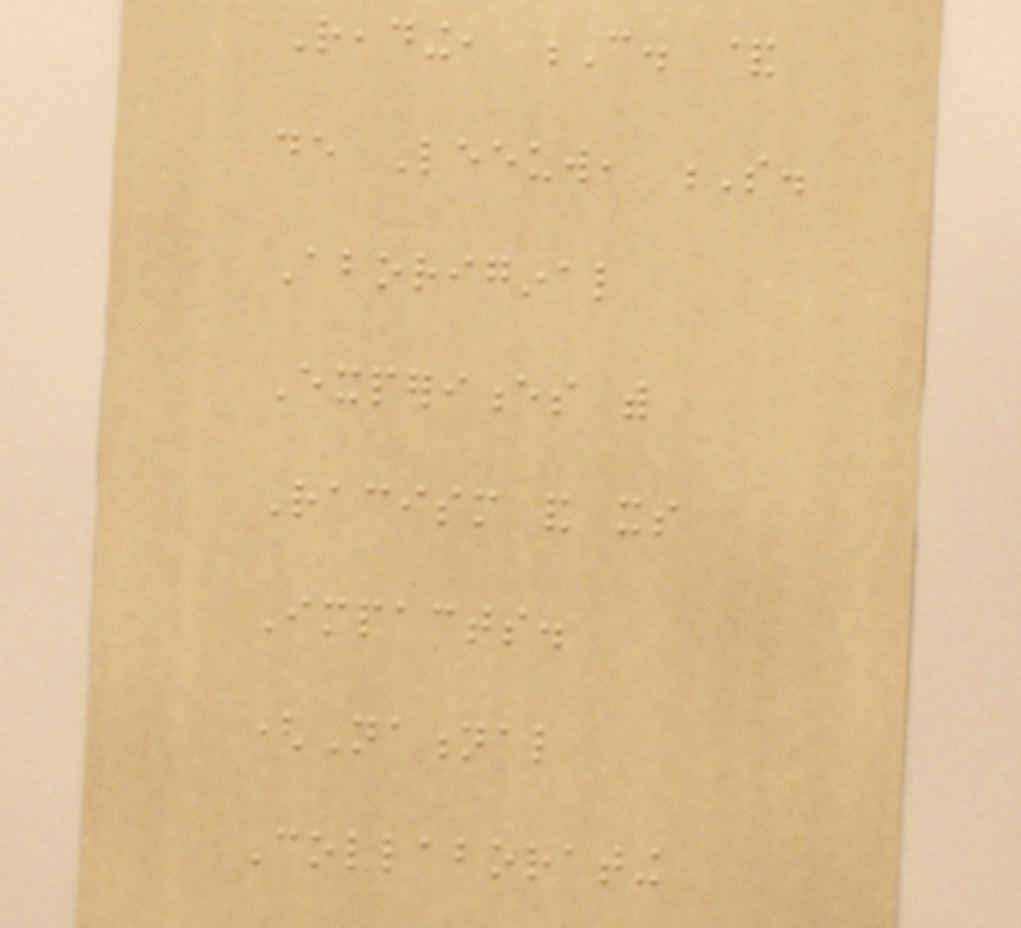Reading, C. &
de Leeuw, S.
Aboriginal
Experiences with
Racism and its
Impacts.
(National
Collaborating
